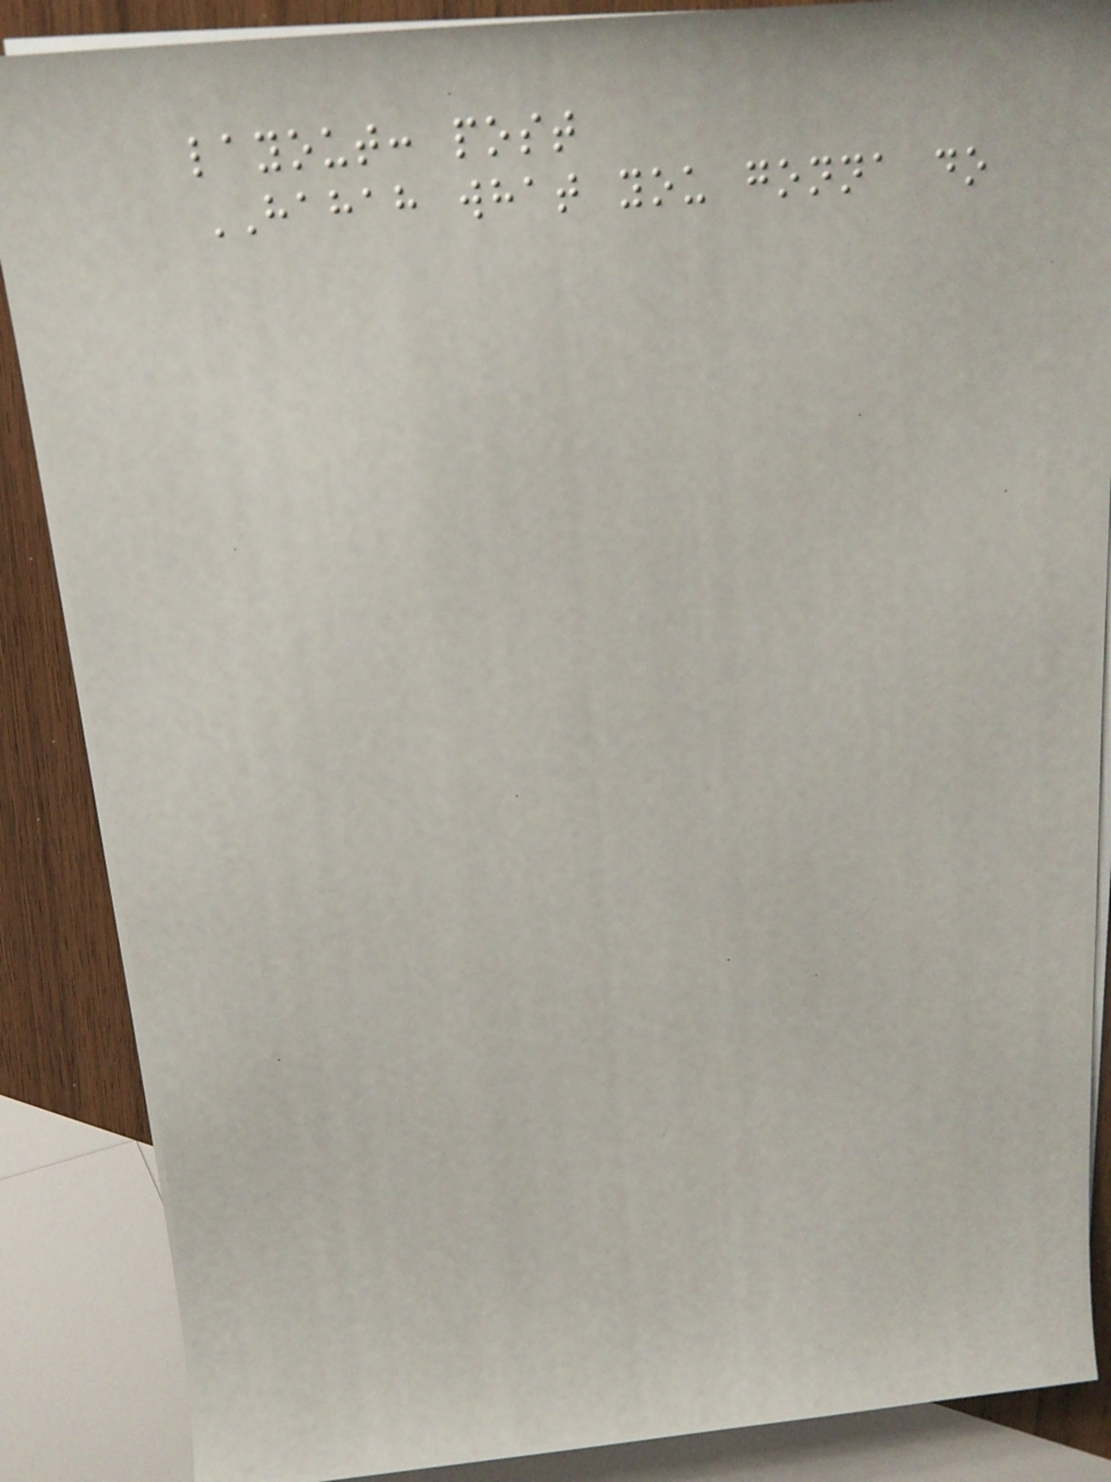layout: post
HAHAH what you gonna do
